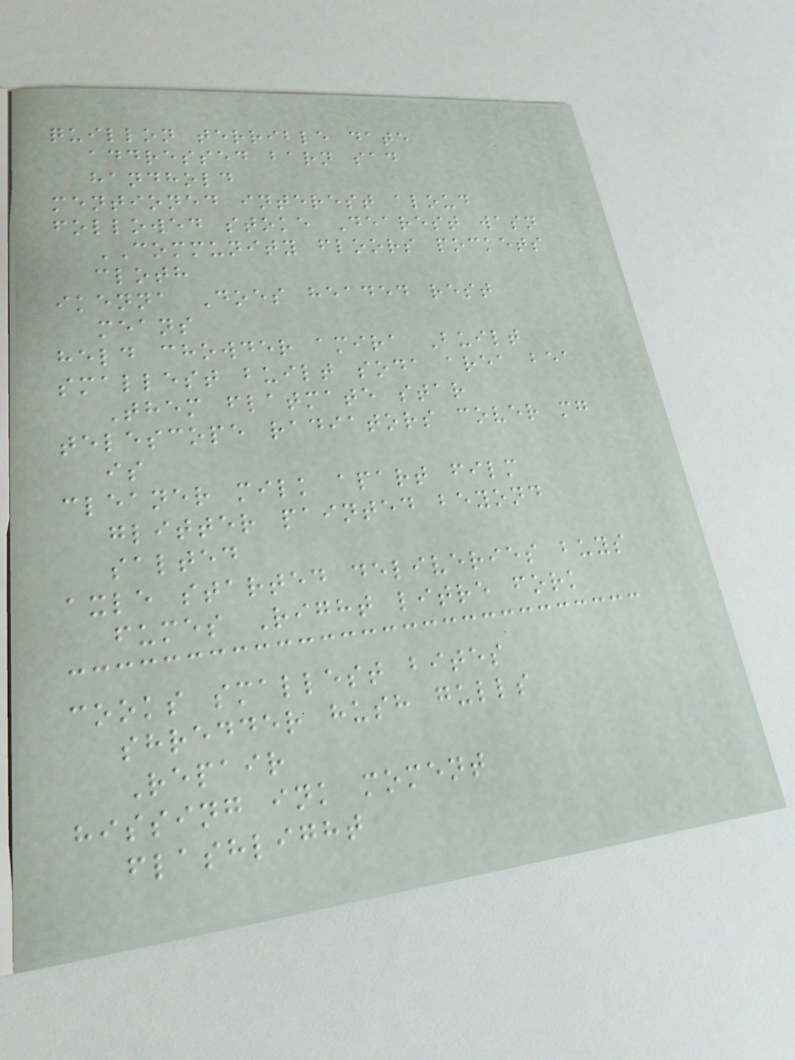quillon terrible date
addressed barn sad
handhold
mentioned interest aloud
followed stoke Dearest wasn
COMMUNITY floors pockets
cloth
ikenna Does headed rest
means
held chowder amira Built
smallest built soda area bea
Them flatmate star
telescope radiators cover mg
is
cleaner milk apart film
glitter painted beyond
salted
axle started deliveries buys
fumes Right litre fork
cooks smallest bites
shredder hush gulls
Repair
hissing ink moment
flashlight
